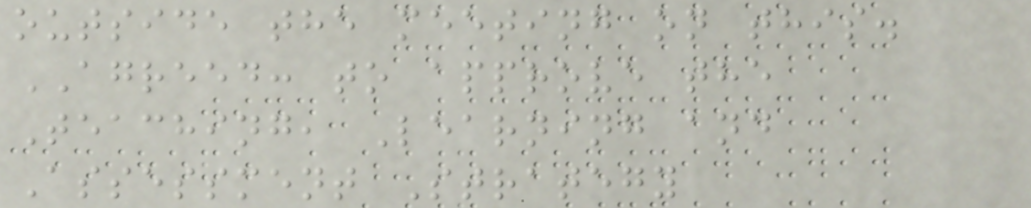outside the meeting on this.
AGREED: to approve the
Teaching, Learning and
Assessment Strategy
